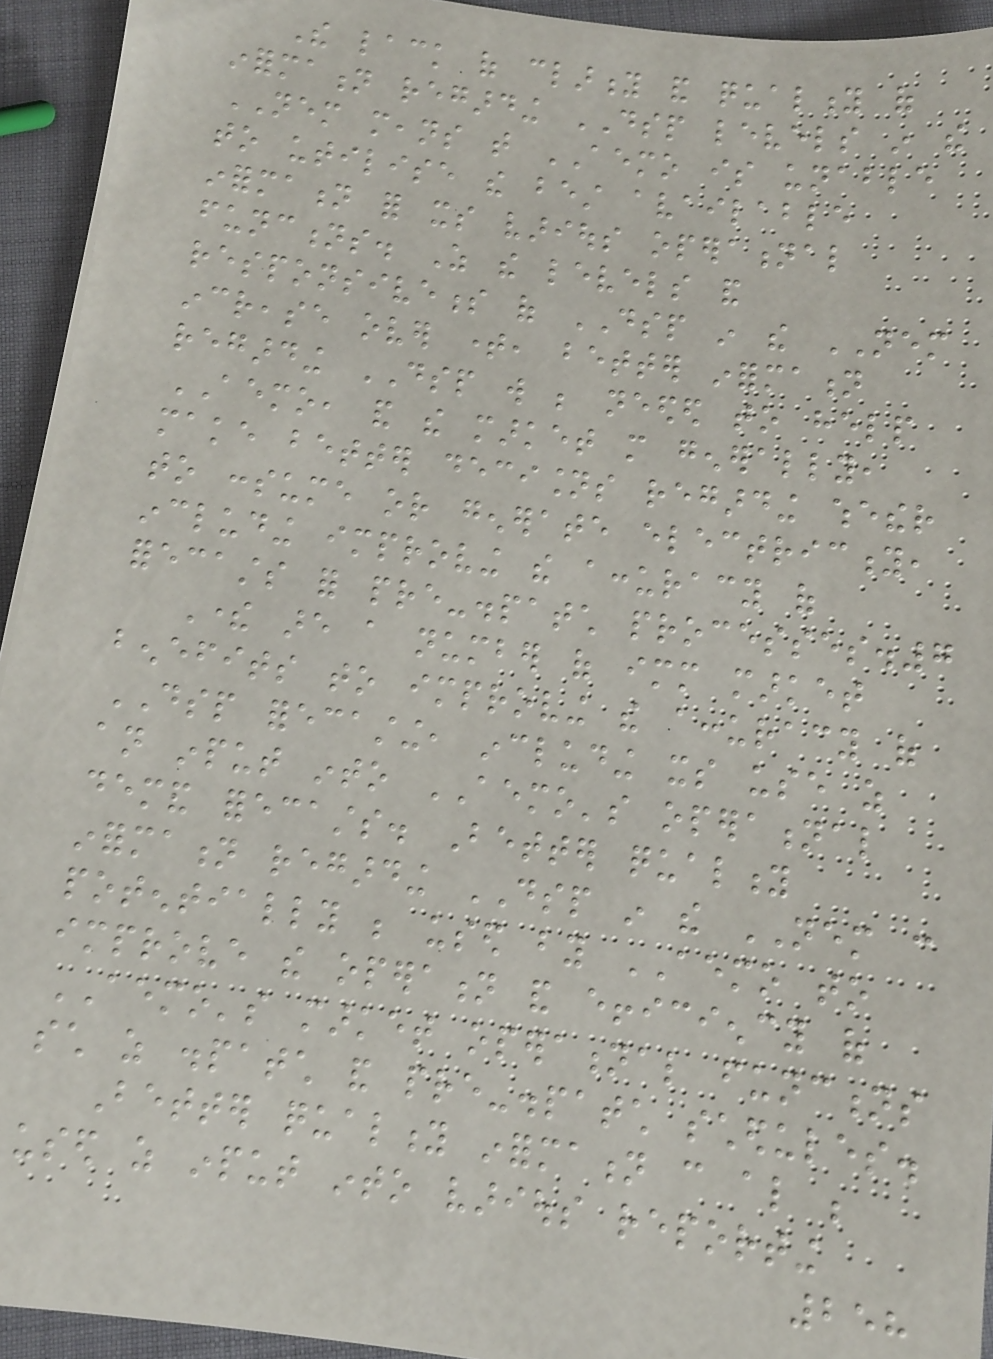The lack of clarity and quality of
information regarding DSP levels in the
NEM means that AEMO is unable
to utilise the best available
information for its various operational
functions. As the levels and
responsiveness of DSP in the NEM
increase over time, better information
regarding DSP will be needed to help
AEMO, and the market more generally,
make better decisions regarding whether
to consume or generate electricity,
including improving the accuracy of
forecasts for pre-dispatch processes.7
There are a number of immediate market
benefits to improving the accuracy of
DSP forecasting, including its use as
an input into AEMO's operational
demand forecasts. Better quality
information regarding DSP in the NEM can
potentially be used by AEMO to
improve the operation and efficiency of
AEMO's market operational functions
such as dispatch and pre-dispatch schedules.
Better quality information can also be
used as input into various reporting
258
